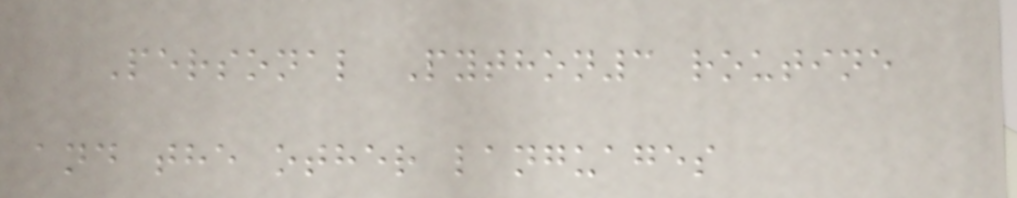Personal Python3 routine
and the other languages
